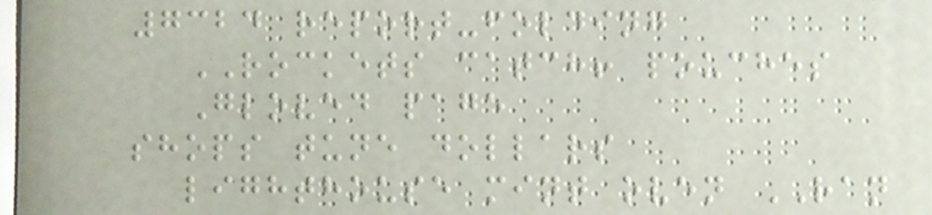7324 report-folding
ROCKETS catch! pouches
Gloved page
shops tune dollars
lighthouse mint oven RAN
